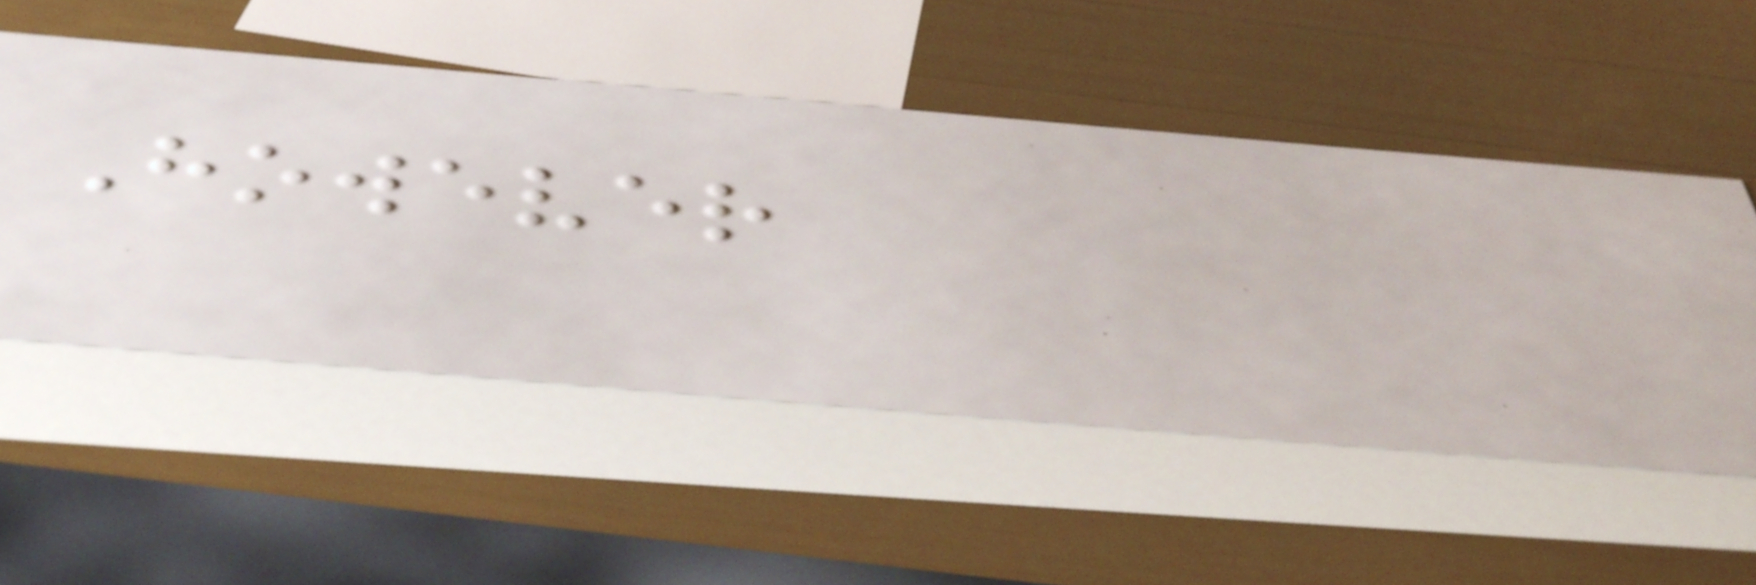However
